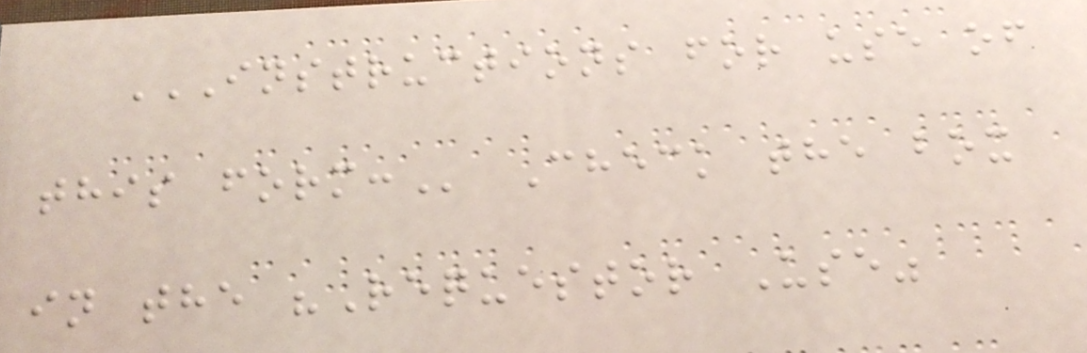INSTRUCTIONS FOR USE OF
THIS FORM: Check the box
in the "Requestor Use"
